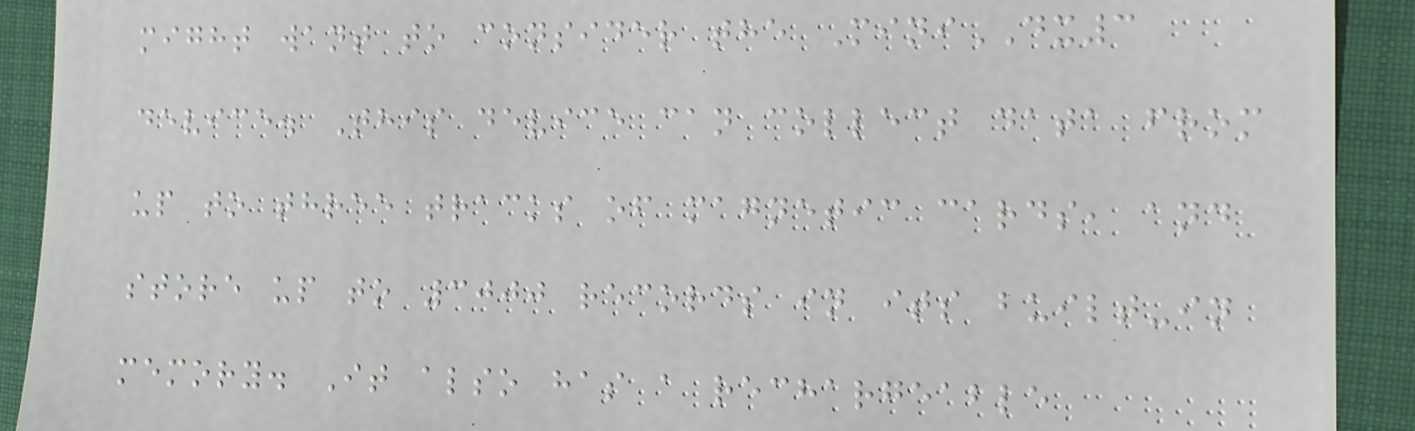might want to consider the MiniDX3
device. This device can collect data from
up to three tracks of magnetic cards, and
store up to 3000 records in its built-in
memory. It also has a rechargeable
